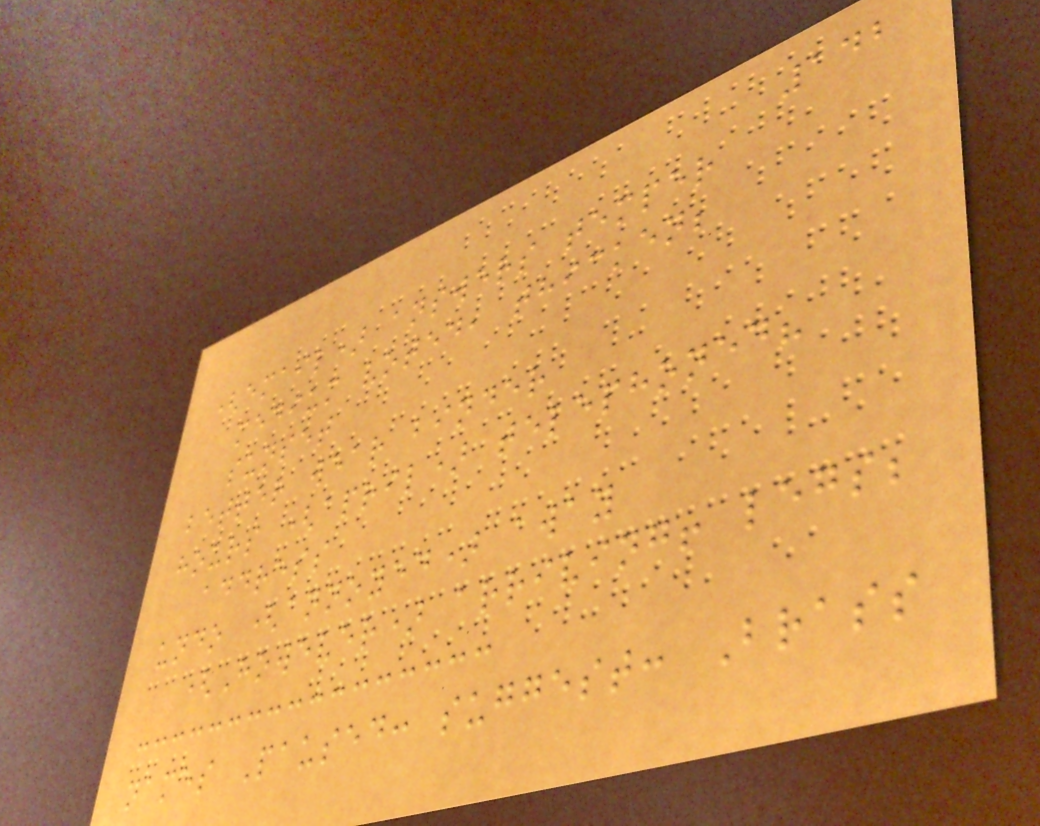142
(email) answers temper
medium voted, thicken;
sunset
better wear binder
hours (april) telephoned?
address
undo (annoyed) away
(However) arriving! legs;
names Paused: suggest: Brass
